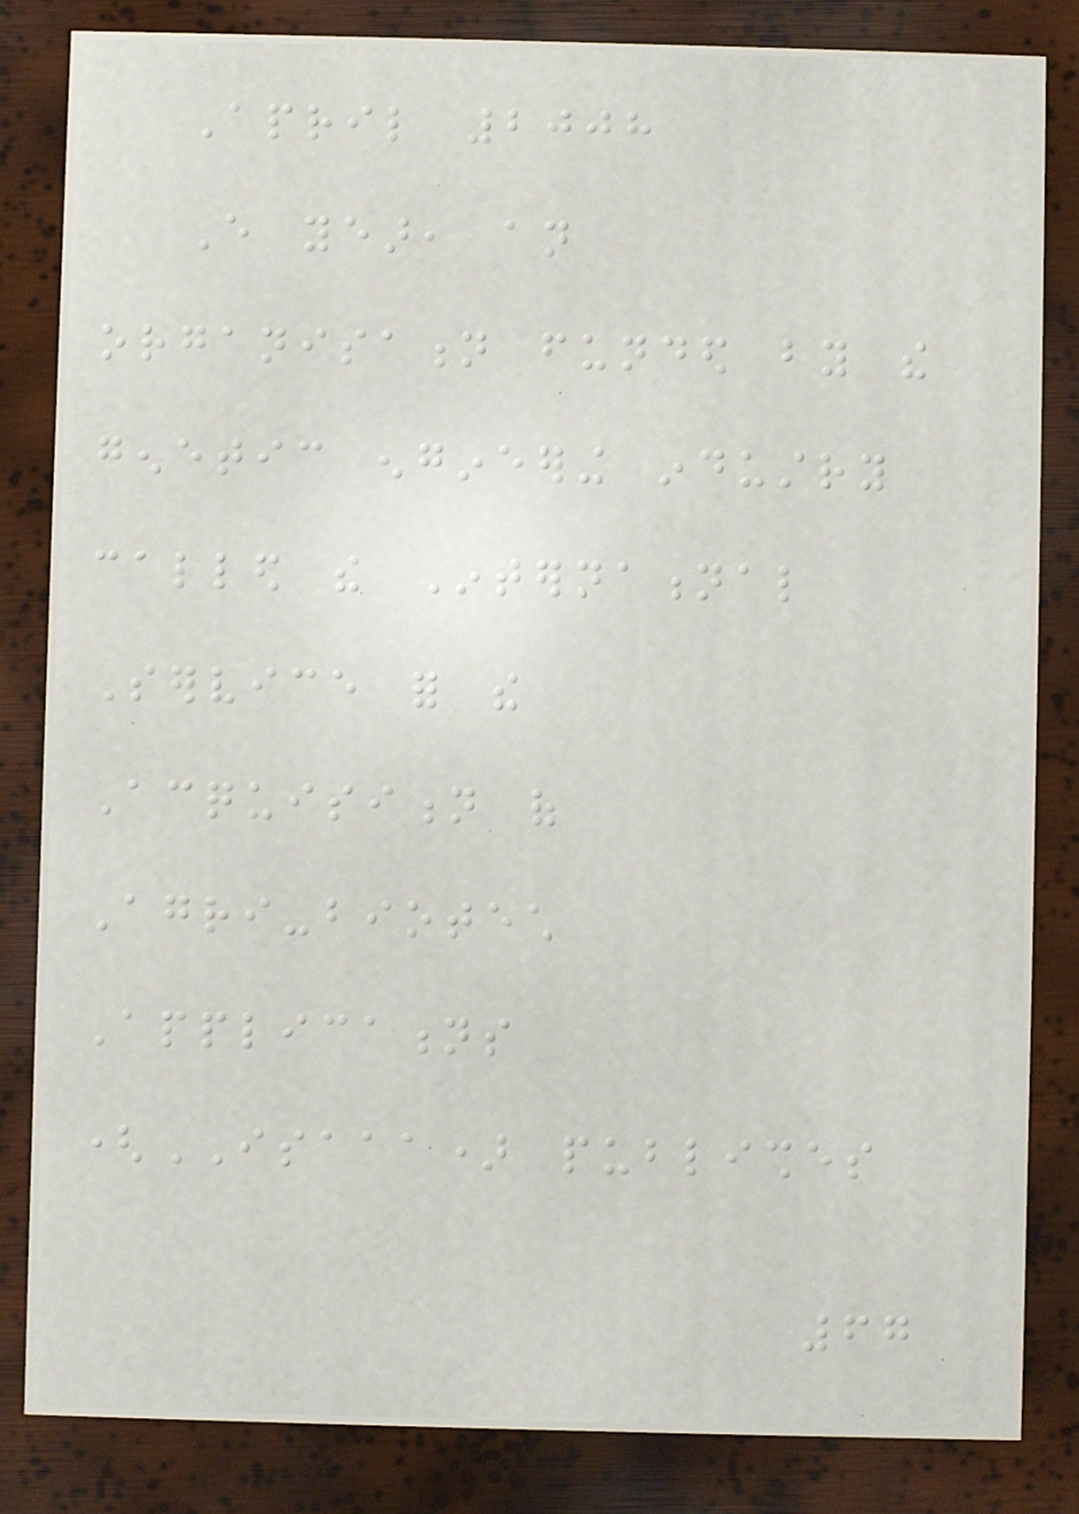April 2008
Every year, an
organisation funded by the
genetic engineering industry
called the International
Service for the
Acquisition of
Agri-biotech
Applications
(ISAAA) publishes
67
